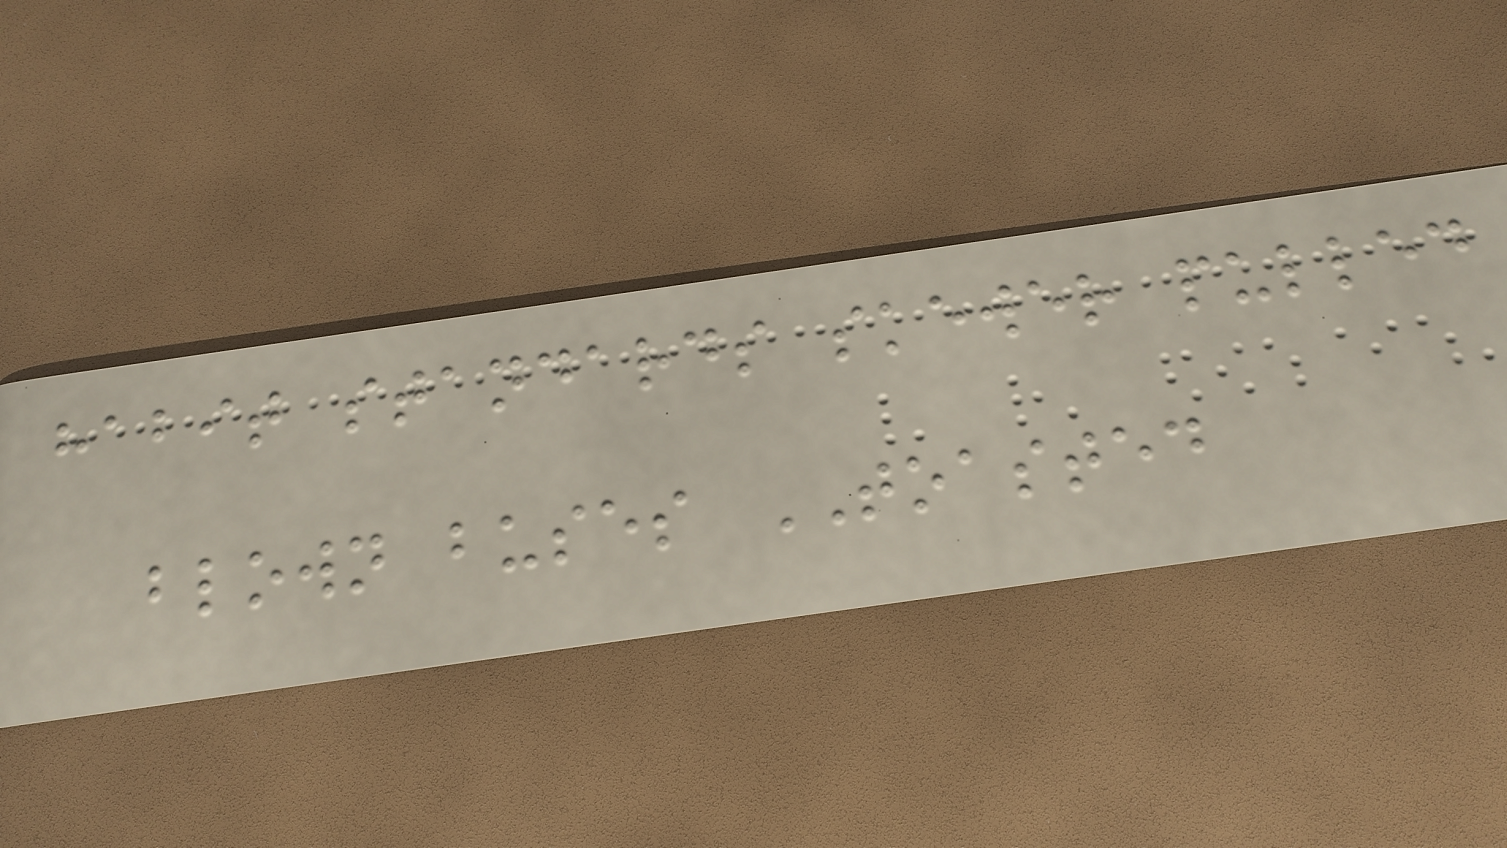habit standards skewer pulled
blown buses TOASTED
